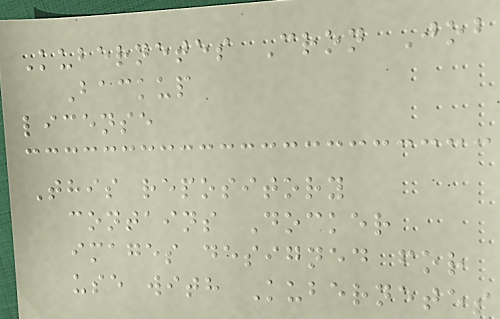Kubernetes Cron Job
Backup
license
This repository
contains Docker
images designed for
use with Kubernetes
